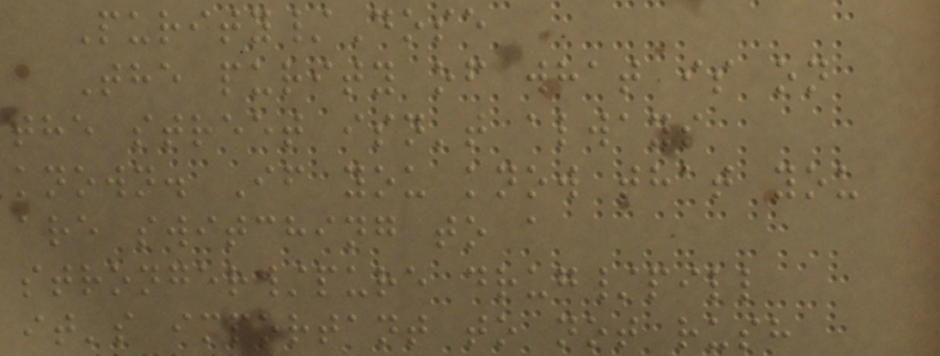Purity/Dose
The purity of what is on
the street isn't always
known. If you know that you
are switching to a
stronger/pure drug/pill
it's important to not rush
